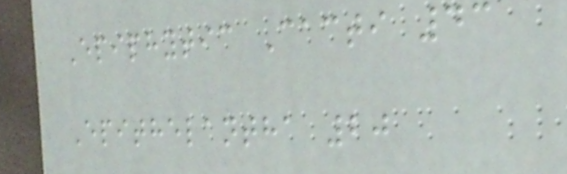Epiphytic Cacti 43
Epithelantha 20
